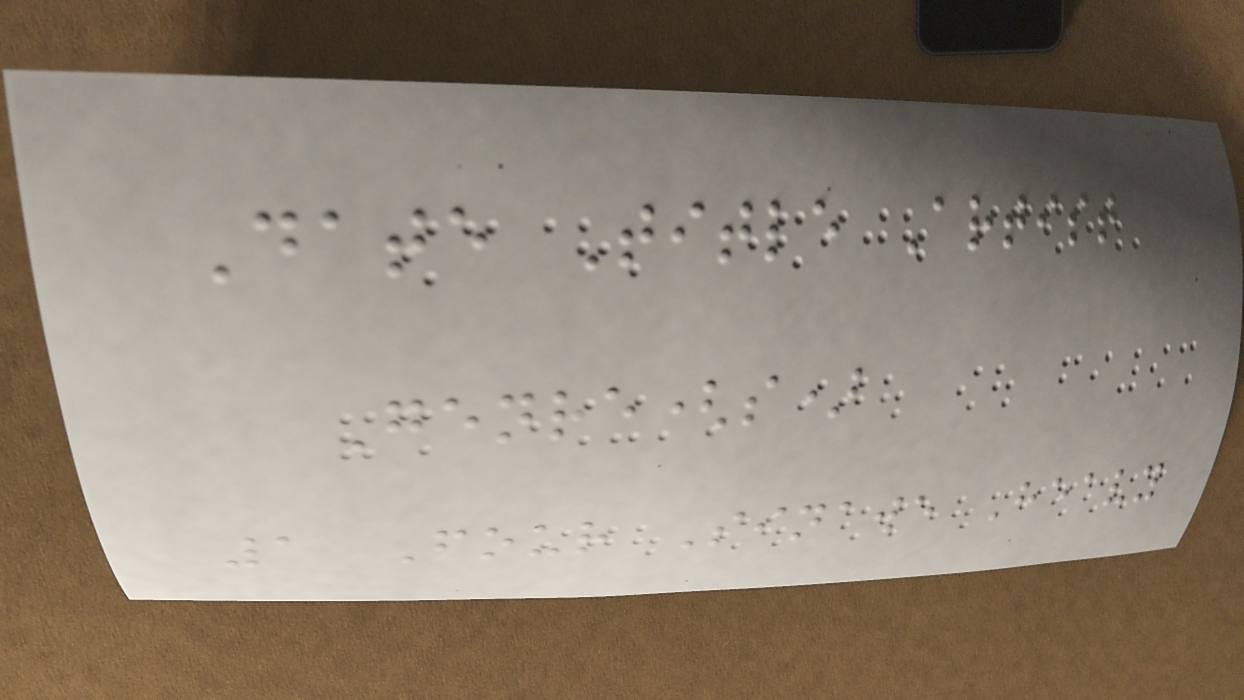Date Title Artist
Genre(s)
1 Four Sinawe Heavy
